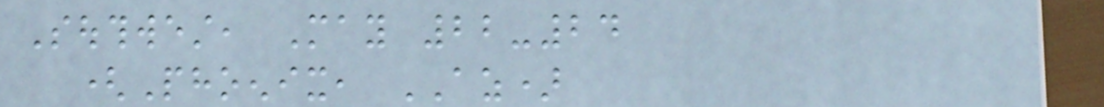Southwest, May 22-24
(Phoenix, AZ)
